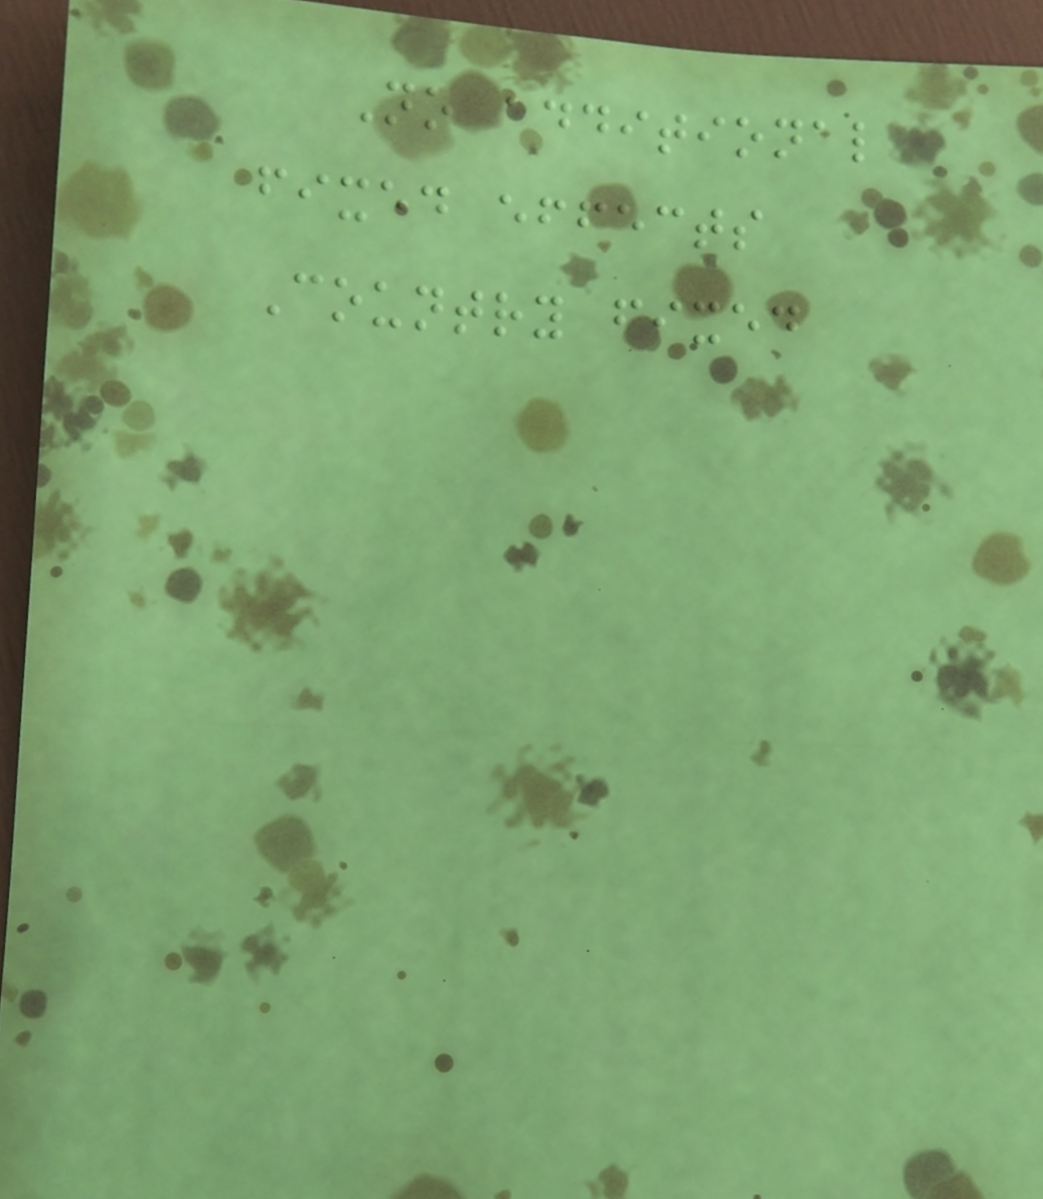No additional
fixed effects
Country fixed
